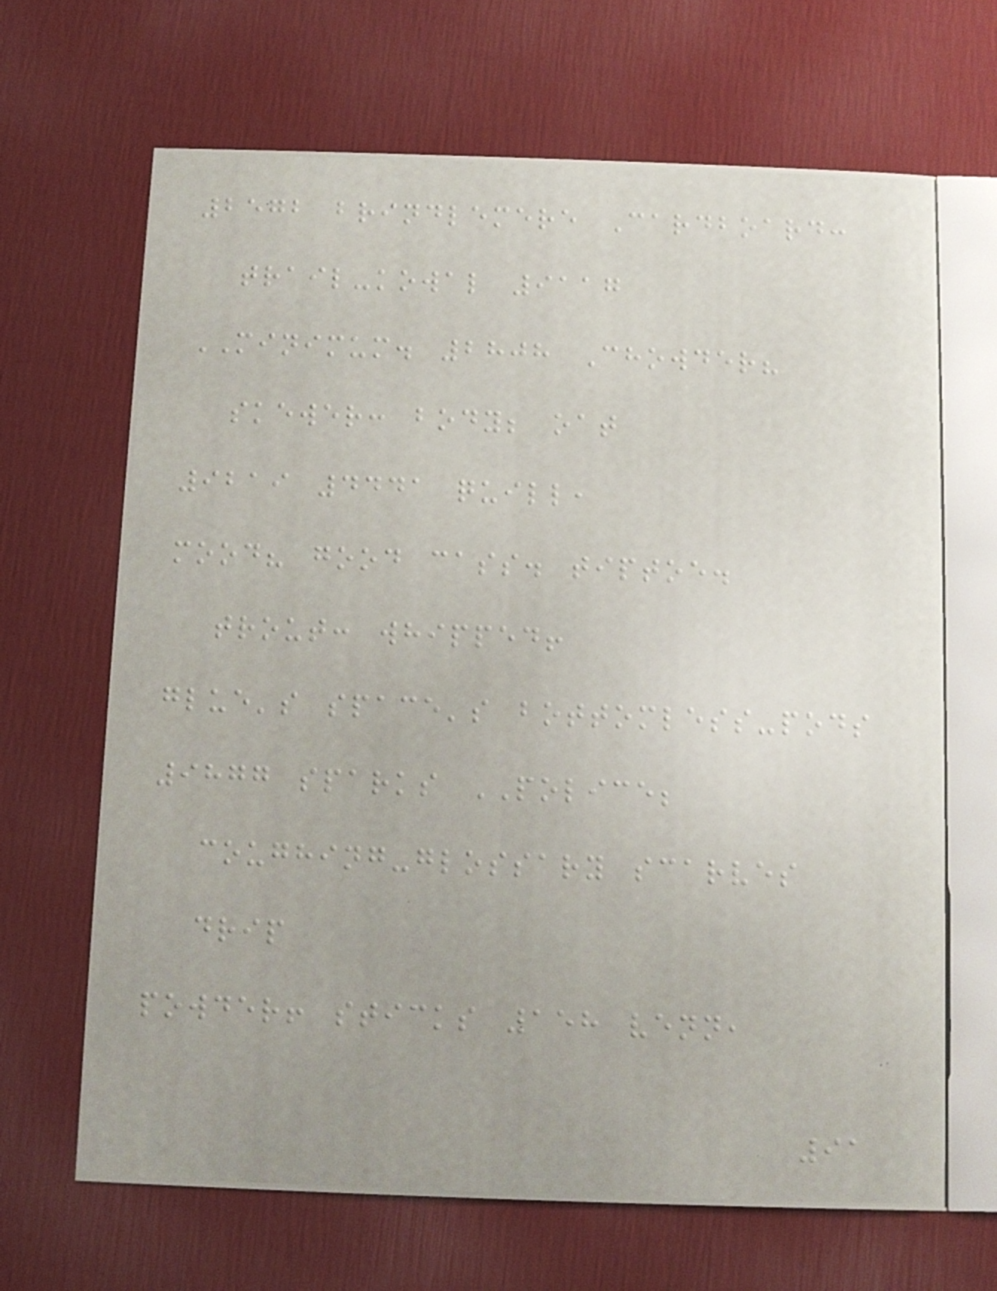2572 brindlemere Cardboard:
trail-kowal 9117
MINIMUM. 2808 Chowder?
skewer: body; oat
9219 4441 quill,
mood? good cass. tiptoe.
trout: whipped!
glue's space's bottomless-pods
9877 sparks POLICE;
coughing-glossary scarves
drip
powder! sticks 158 venn,
91
